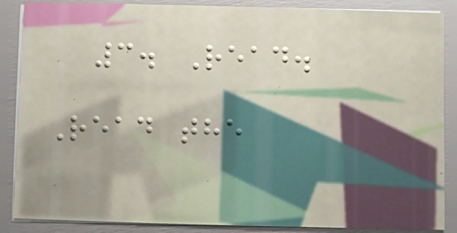3. Read.
Read the
